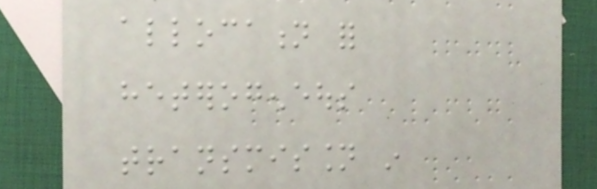allocation for
heterogeneous
transmission in
